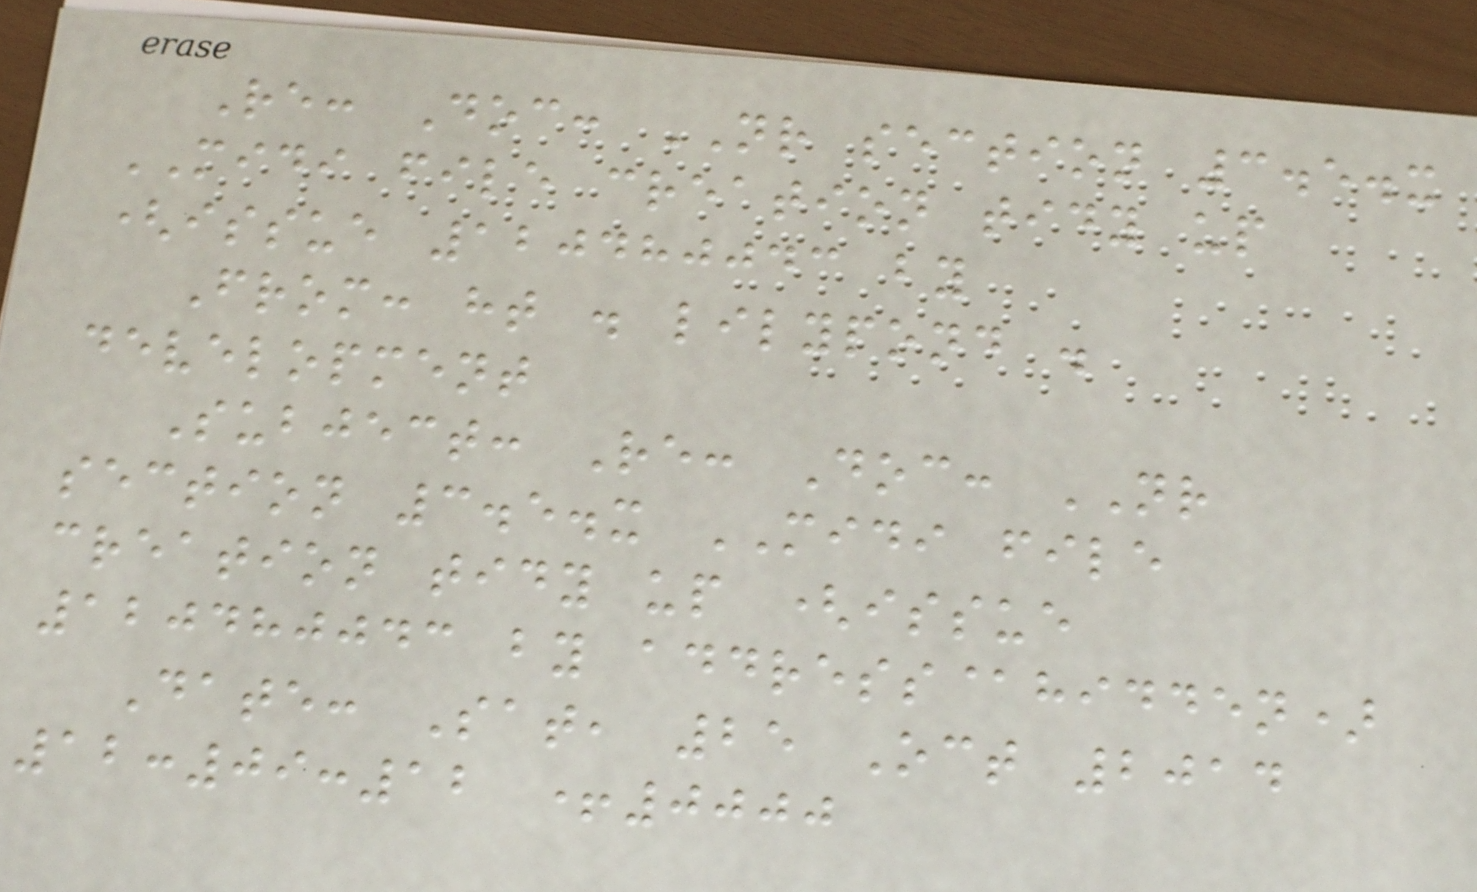Re: Doc: NR section 3.5.x
MIDI file creation tidy up
(issue 120480043 by
From: ht . lilypond .
development
Subject: Re: Doc: NR
section 3.5.x MIDI file
creation tidy up (issue
120480043 by address@hidden)
Date: Sat, 25 Oct 2014
12:09:12 +0000
